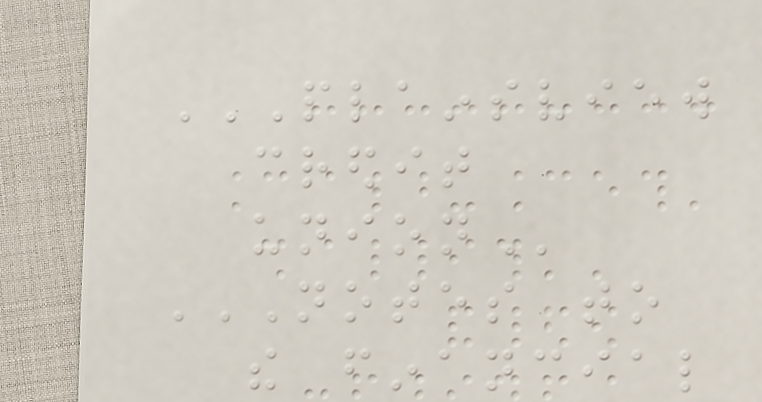PLAINSVIEW
CREDIT
UNION
NOTES TO
THE FINANCIAL
